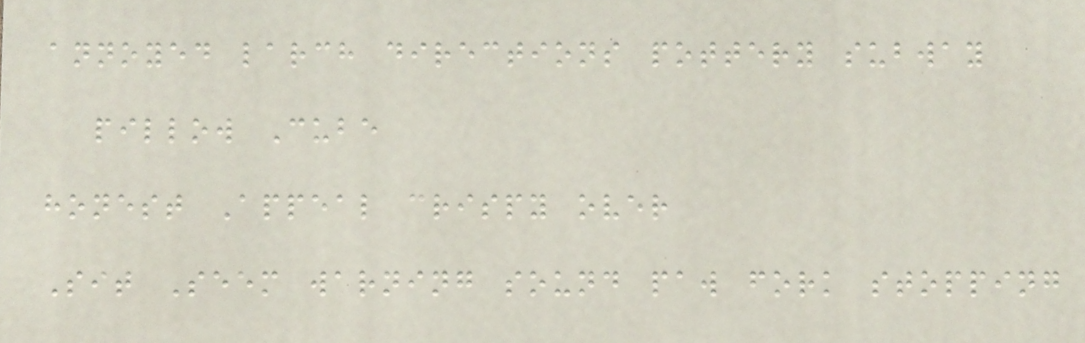annoyed larch directions pottery subway
pillow Cube
honest Appeal crispy over
Sit Seem warning sound paw fork stopping
